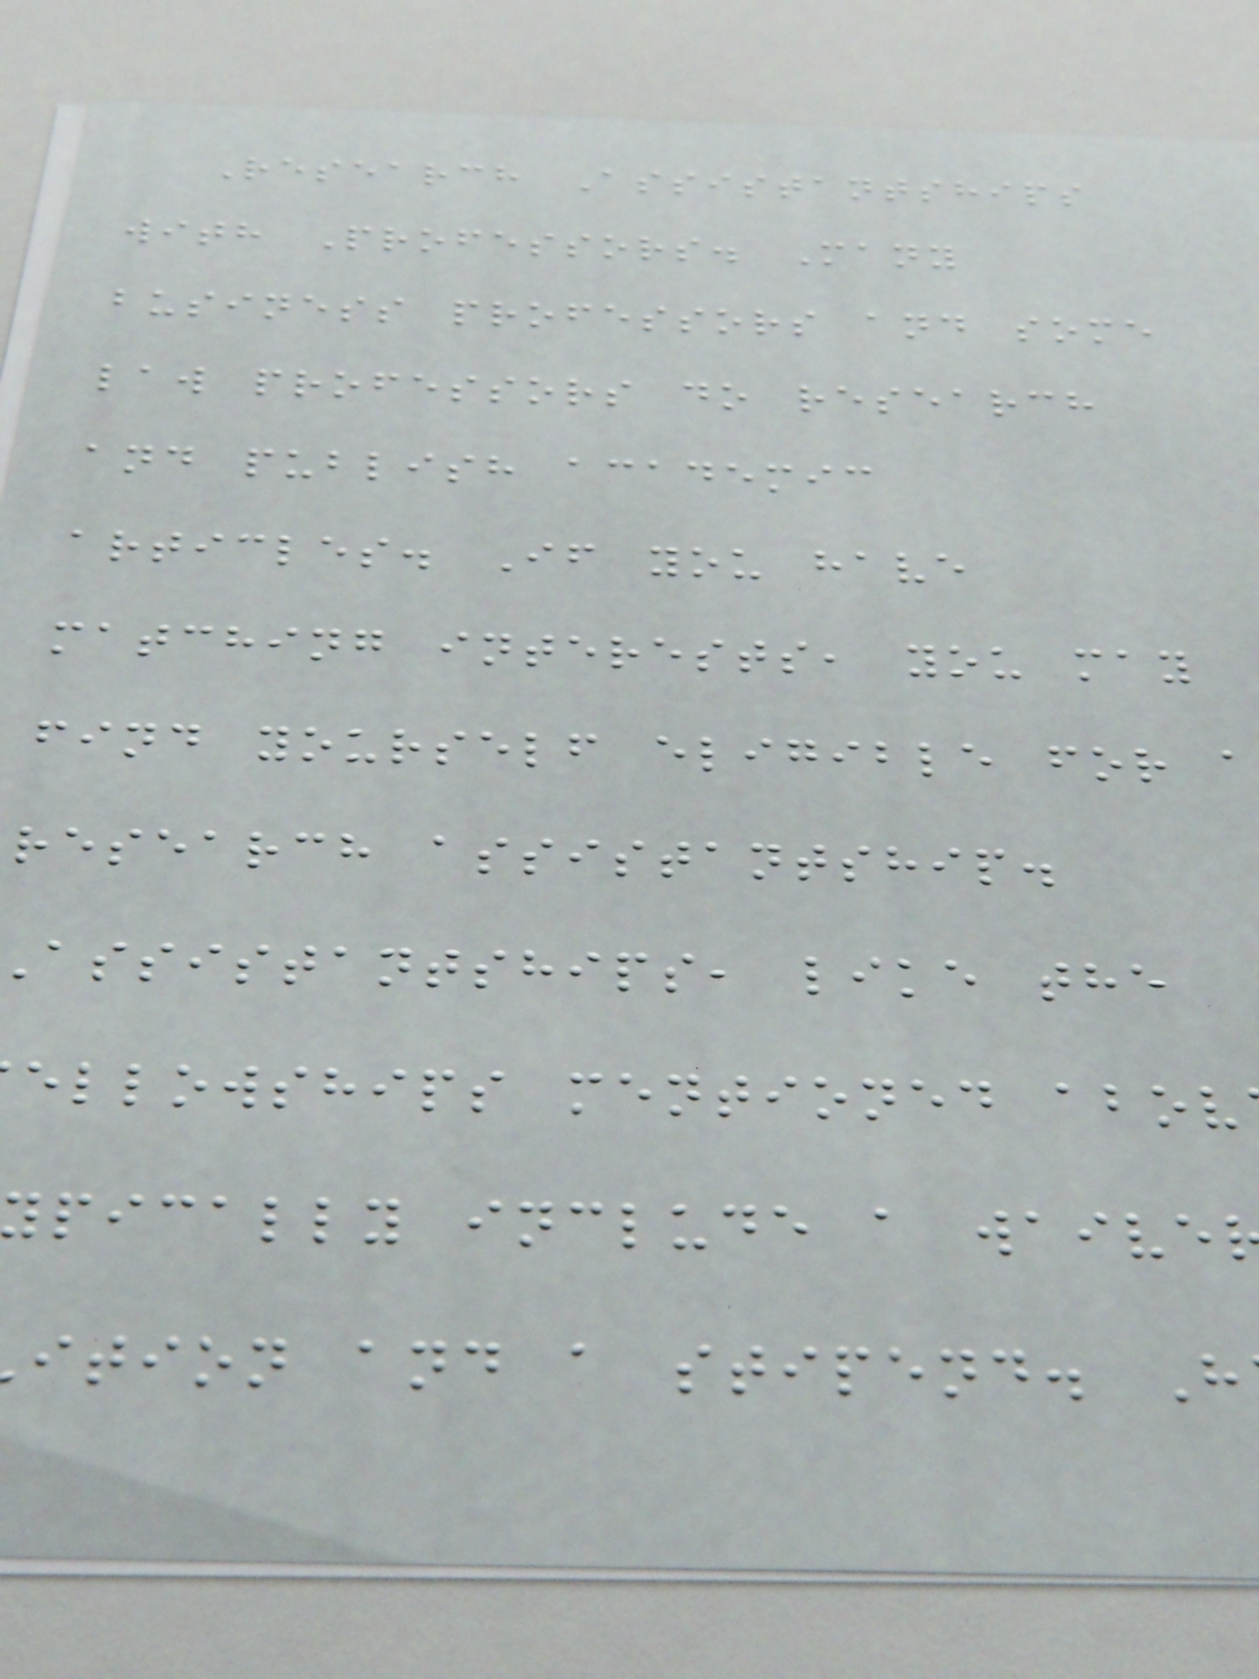Research Assistantships
with Professors. Many
business professors and some
law professors do research
and publish academic
articles. If you have
matching interests, you may
find yourself eligible for a
research assistantship.
assistantships, like the
ellowships mentioned abov
pically include a waive
ition and a stipend. H
